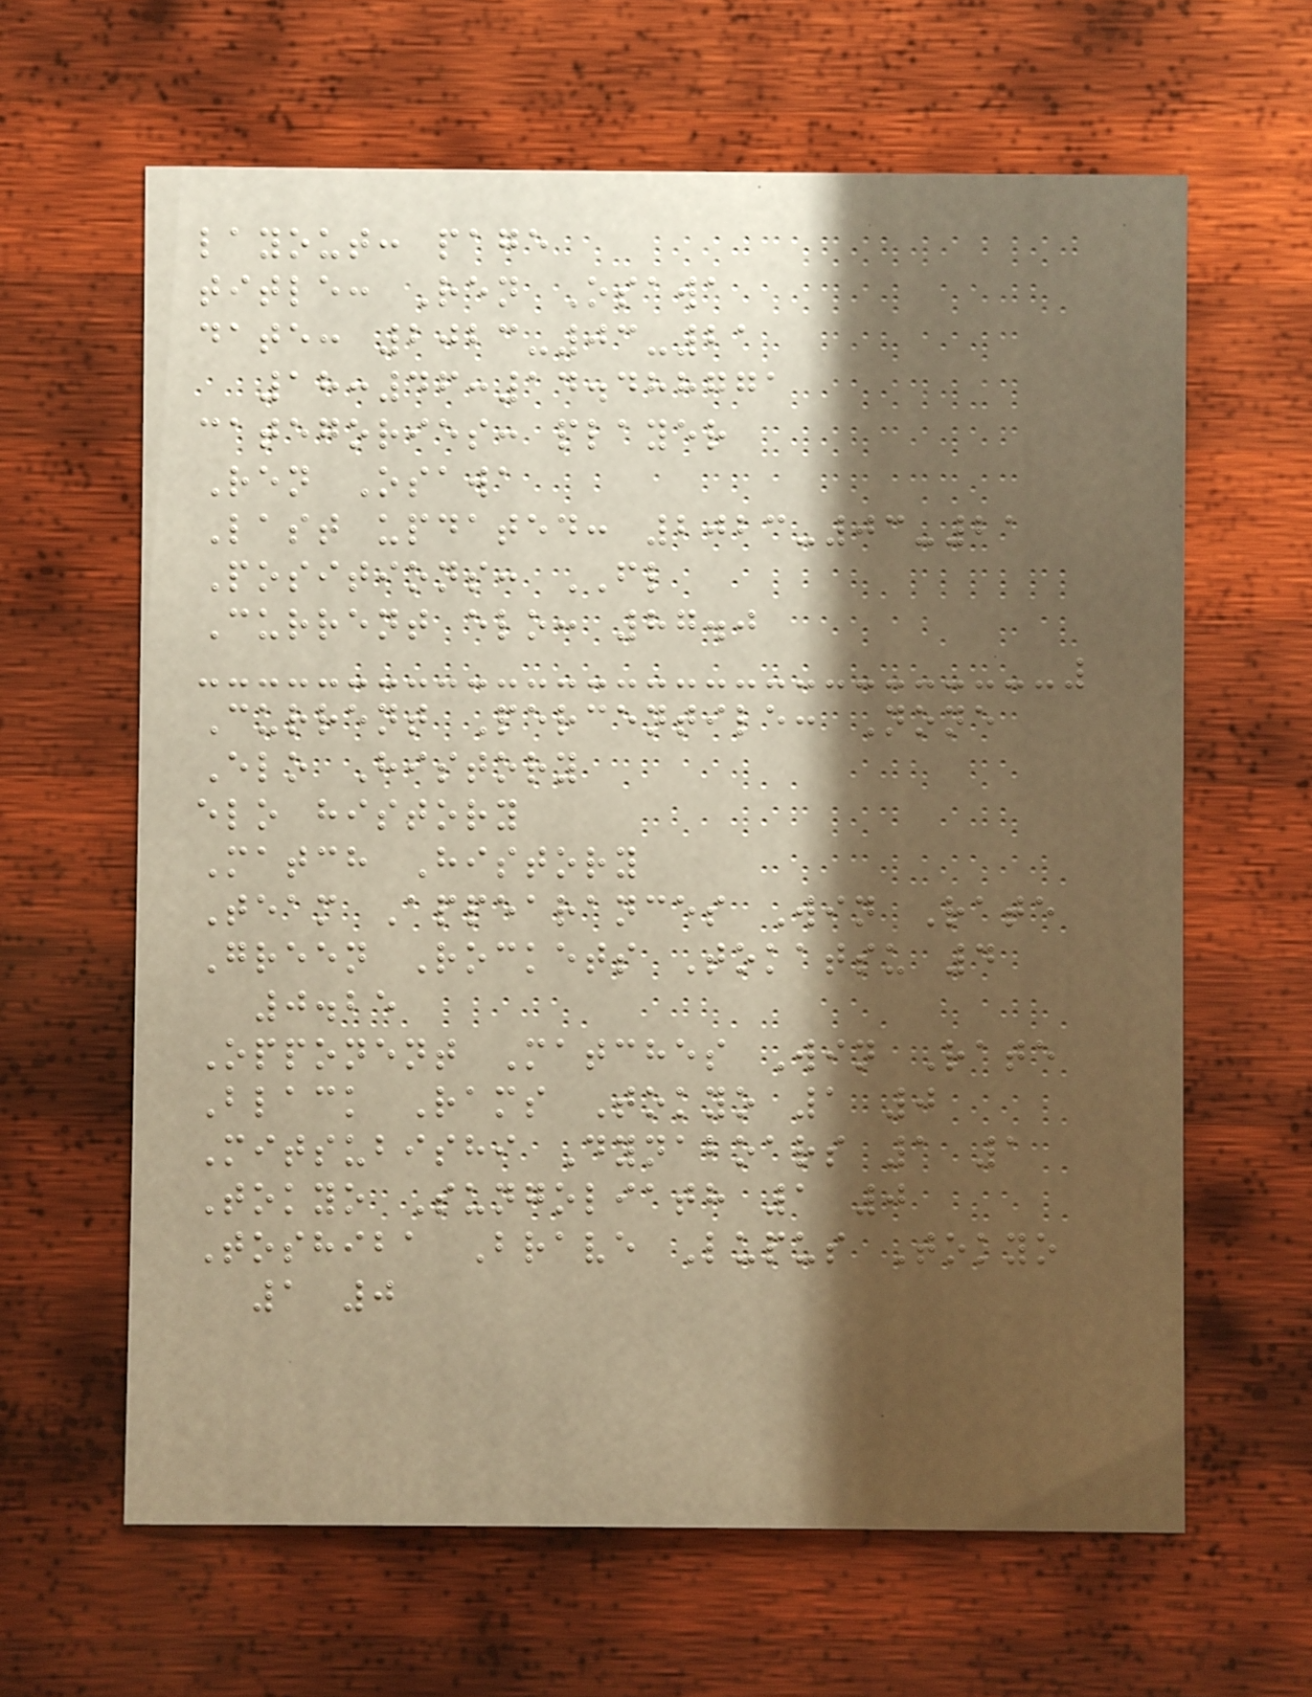layout: page
title: Ren Osawa
date: 2023-03-21
18:46:14.488771
categories: player
Ren Osawa
Last updated: 2023-03-21
Positions: FL
Current elo: 87.0
Current Percentile: None
Elo History
elo history
Match History
Team Appearances Win Rate
Green Rockets Tokatsu 4
0.25
Opponent Matches Win Rate
Black Rams Tokyo 1 0
Mitsubishi Dynaboars 1 1
Tokyo Sungoliath 1 0
Toshiba Brave Lupus Tokyo
1 0
